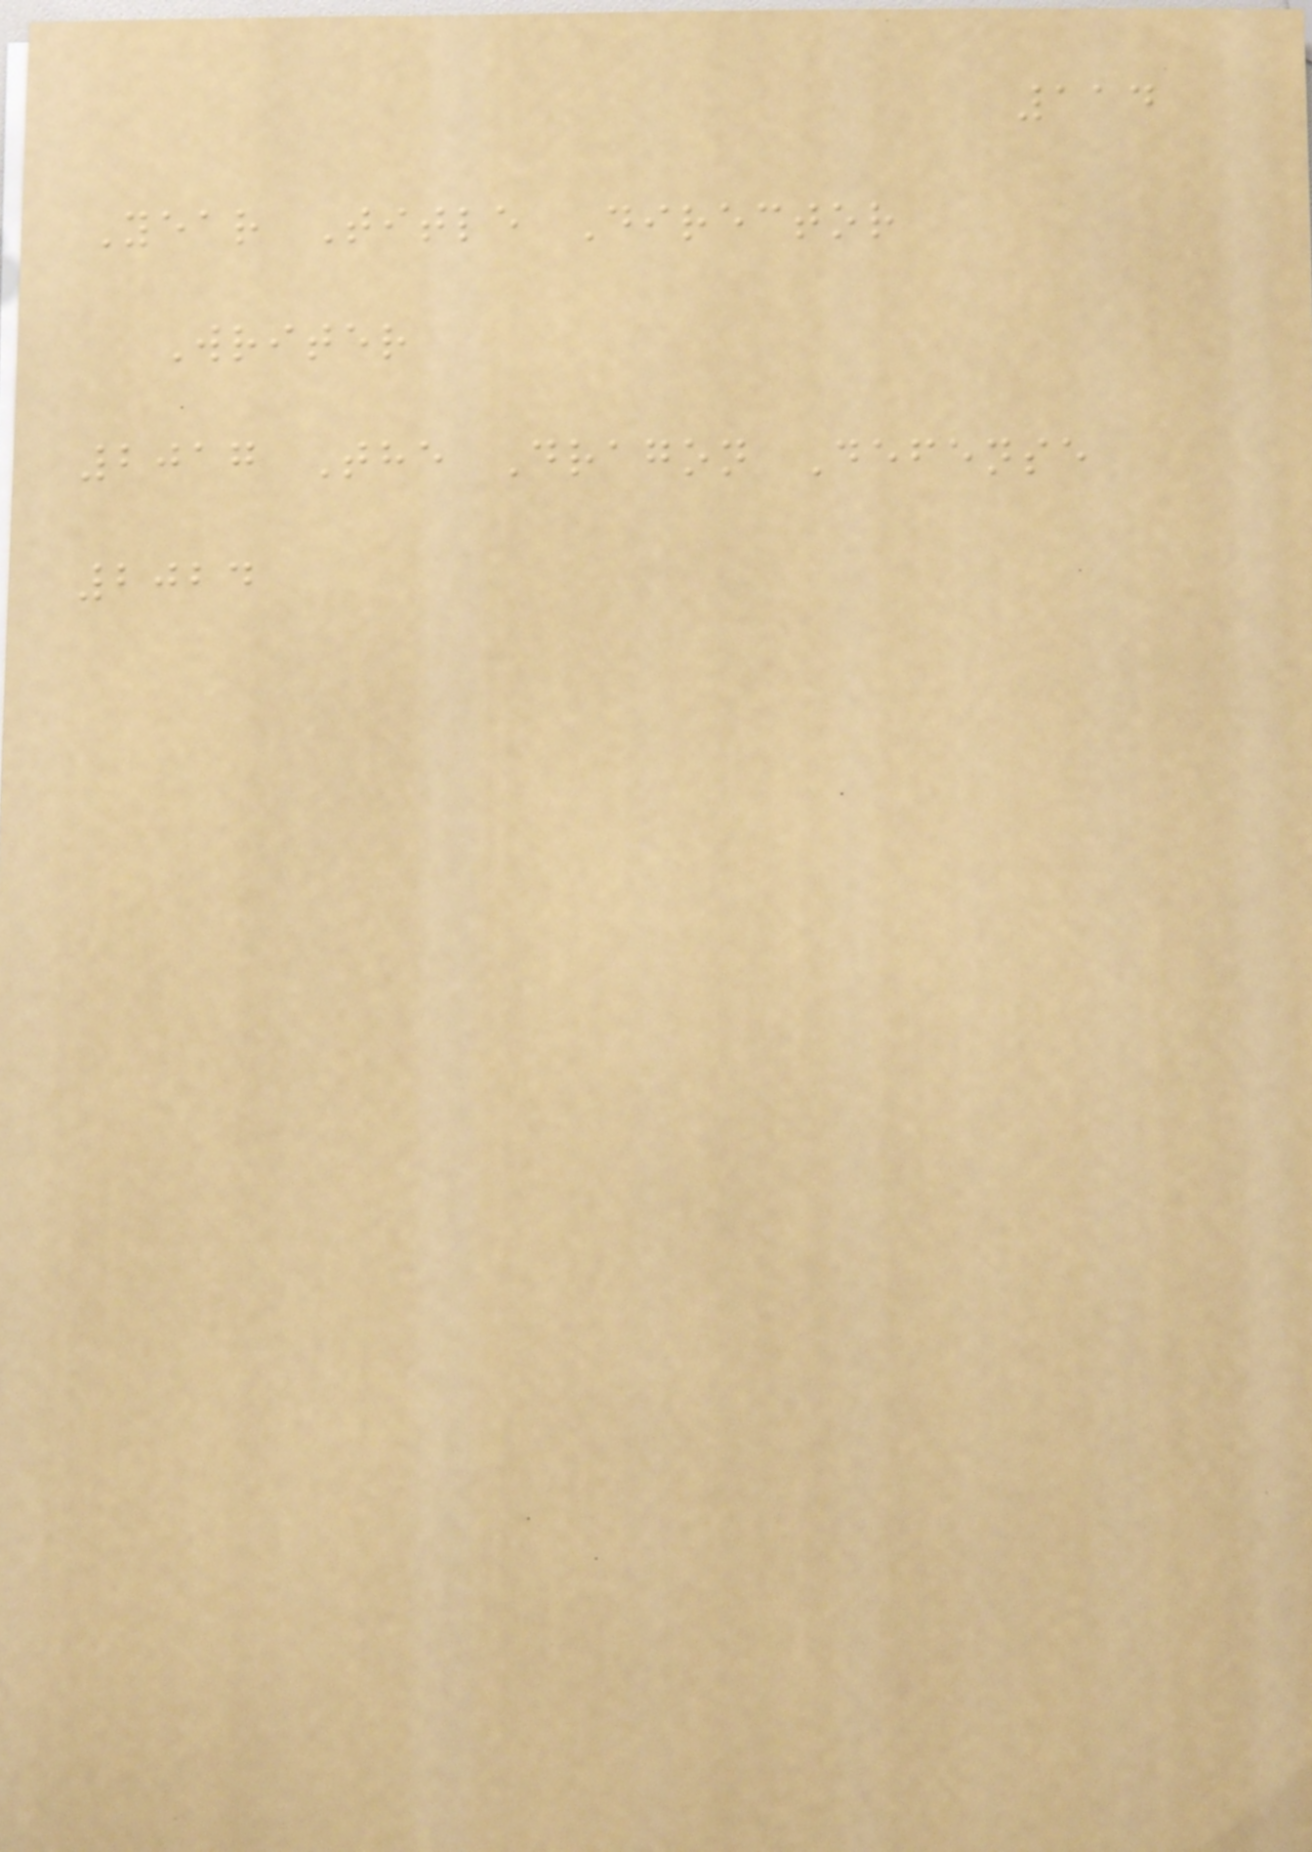114
Year Title Director
Writer
2017 The Dragon Defense
2024
